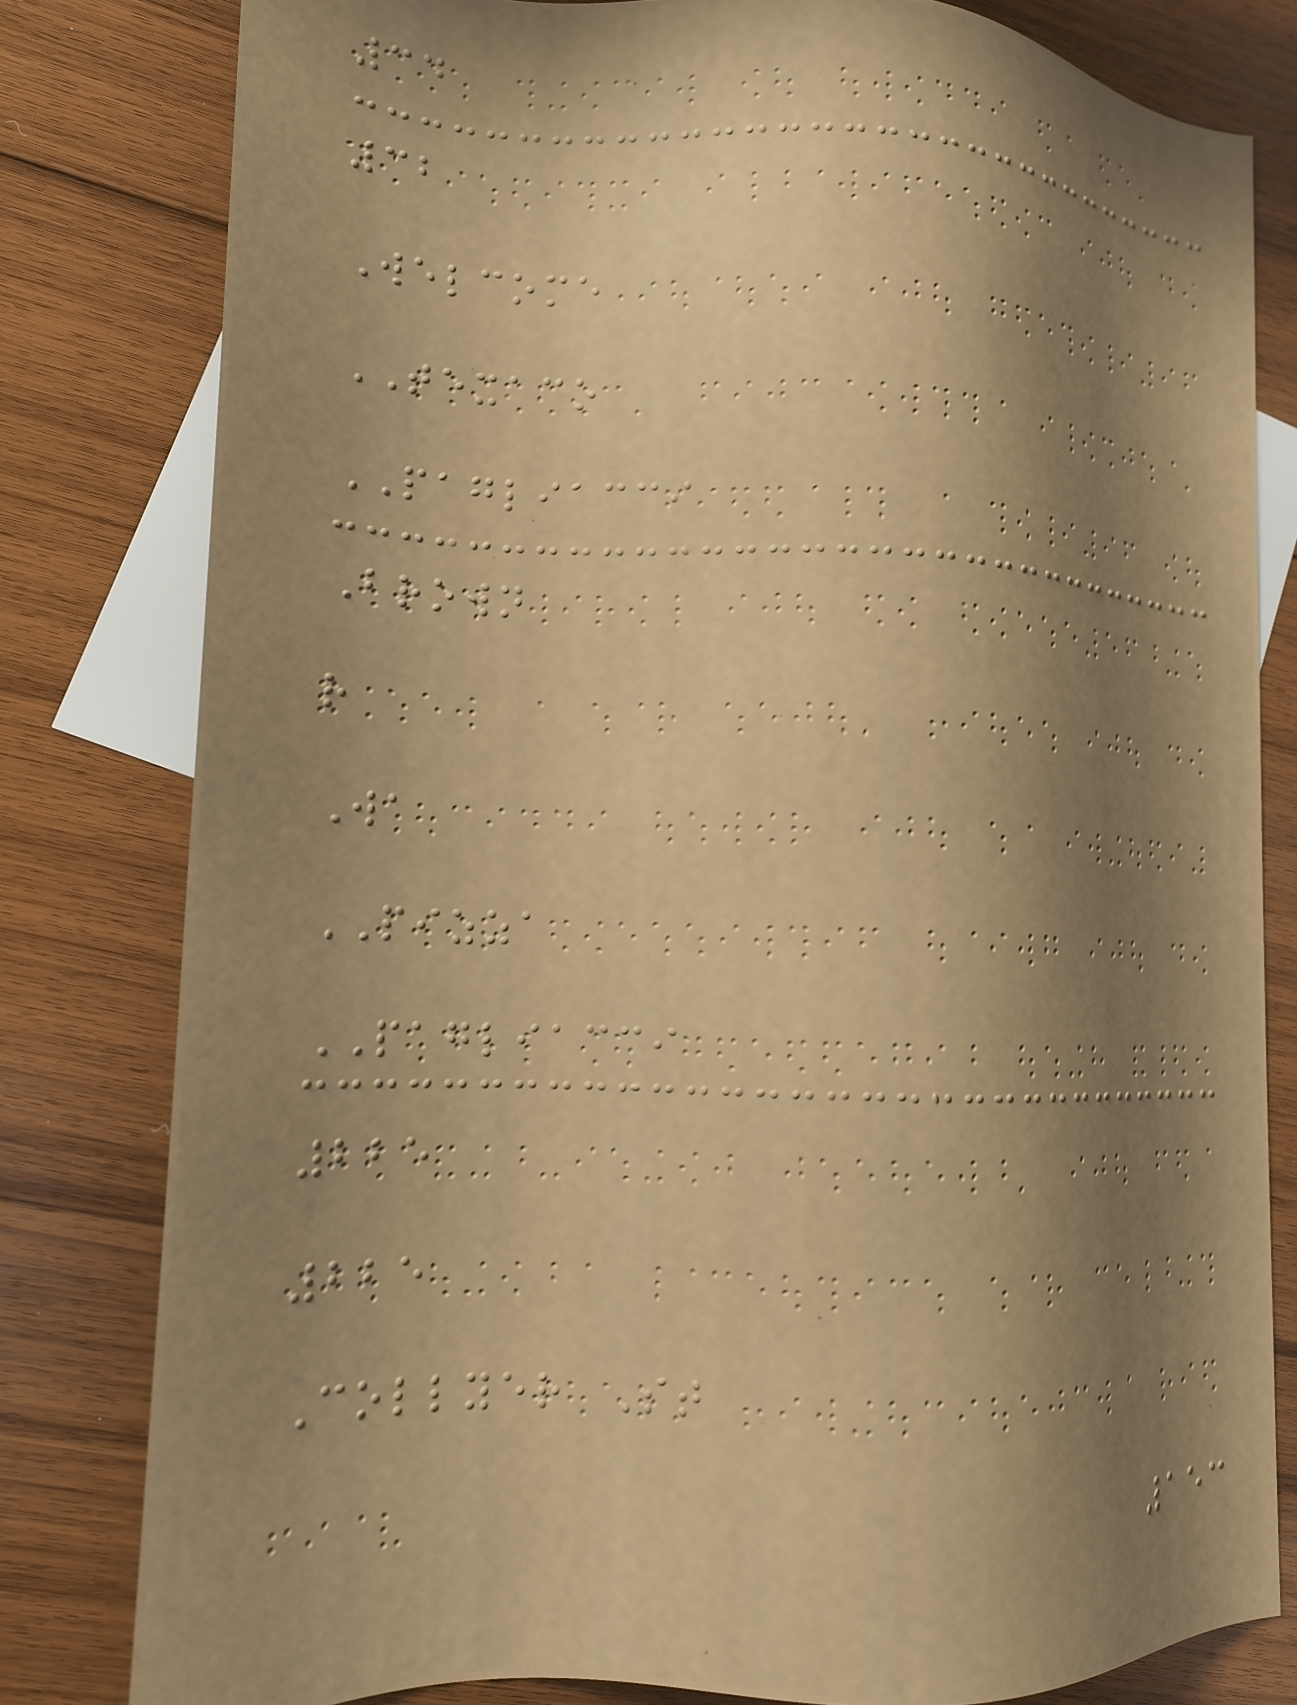34
32
Welcome
TEXACO
PAGLIACCI
Brown
r
Wa
PIZZA
PAGLIACCI
225
225
Collyer St
153
